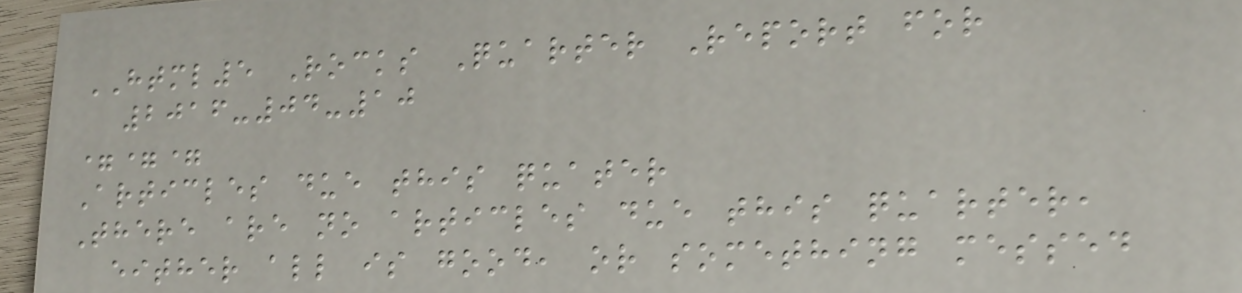HTML5 Rocks Quarter Report for
2016-04-10
===
Articles due this quater
There are no articles due this quarter,
either all is good, or something messed
